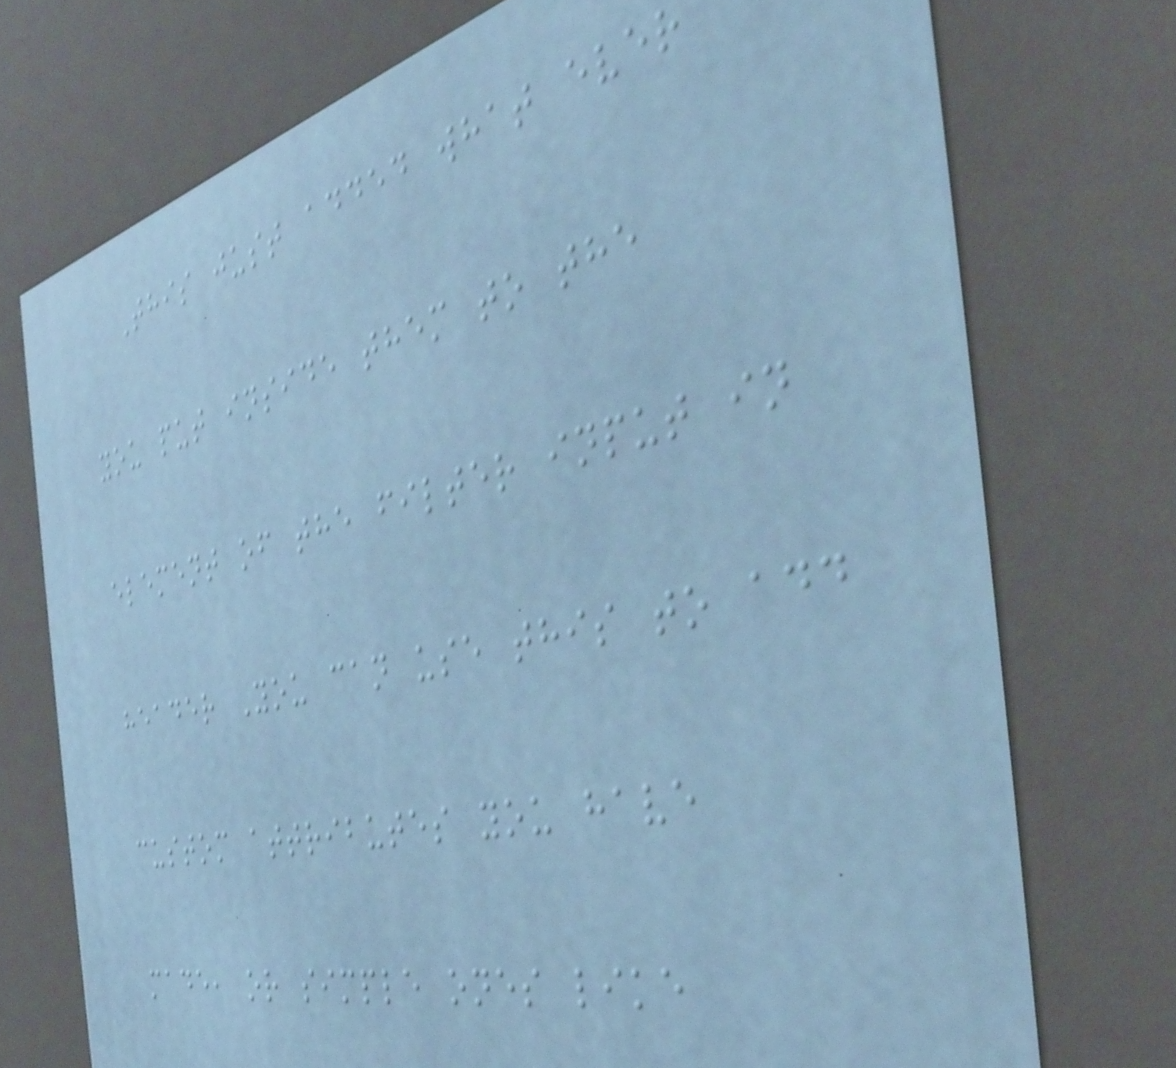This just added what ever
you put inside them to the
element of the filter input in
header You can use this to add
custom attributes you have
made, or simple ones like
